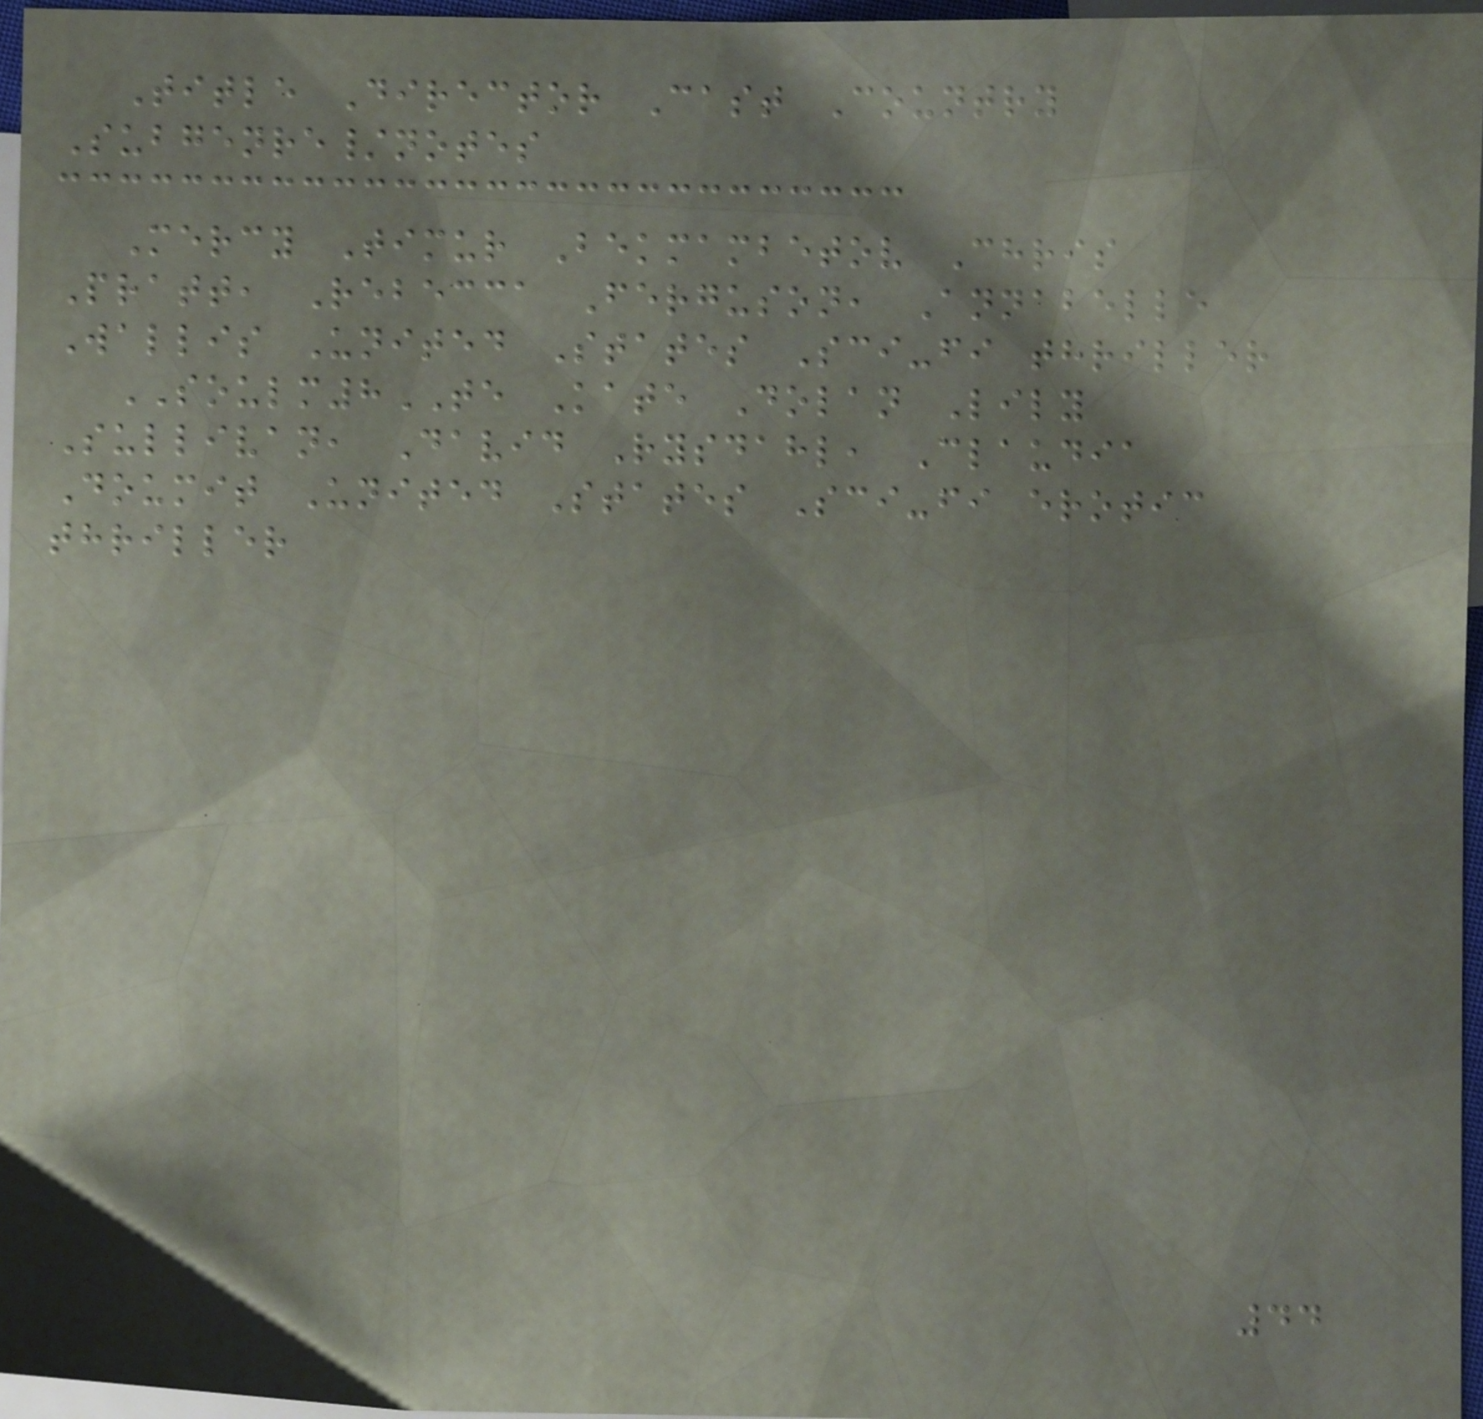Title Director Cast Country
Subgenre/notes
Mercy Timur Bekmambetov Chris
Pratt, Rebecca Ferguson, Annabelle
Wallis United States Sci-fi thriller
SOULM8TE Kate Dolan Lily
Sullivan, David Rysdahl, Claudia
Doumit United States Sci-fi erotic
thriller
44
